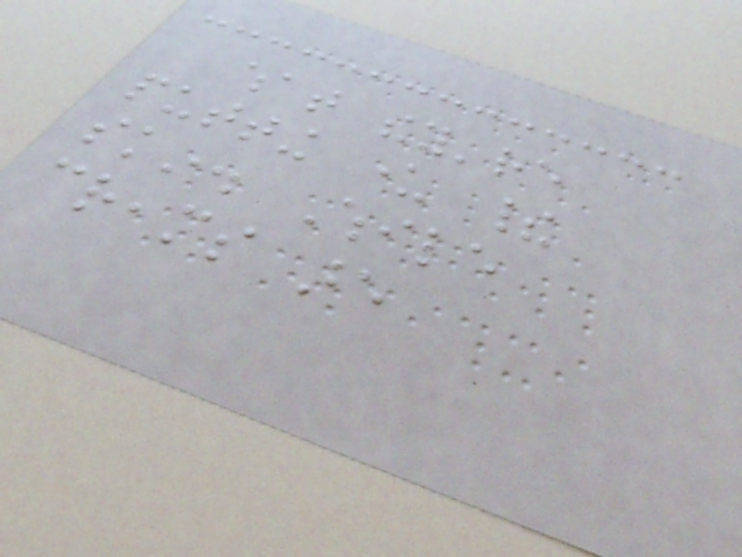what they're
putting under their
skin. While
creams are
